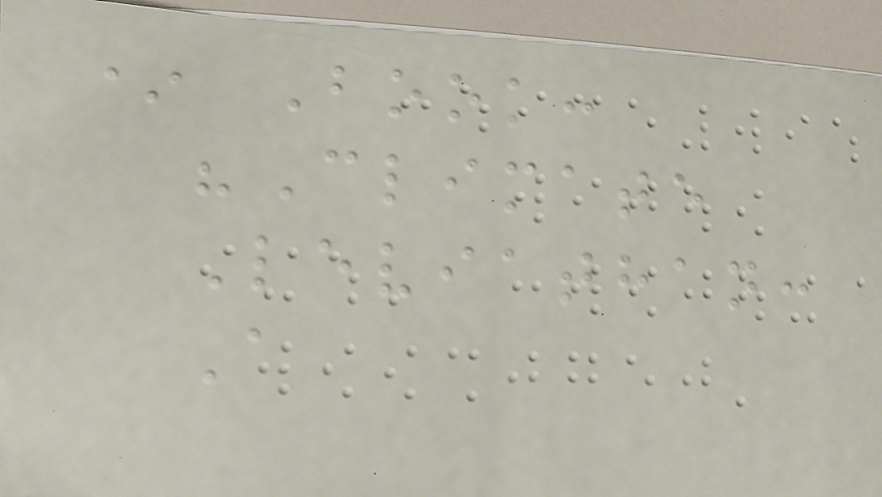* Book:
"Climate
Leviathan:
A
